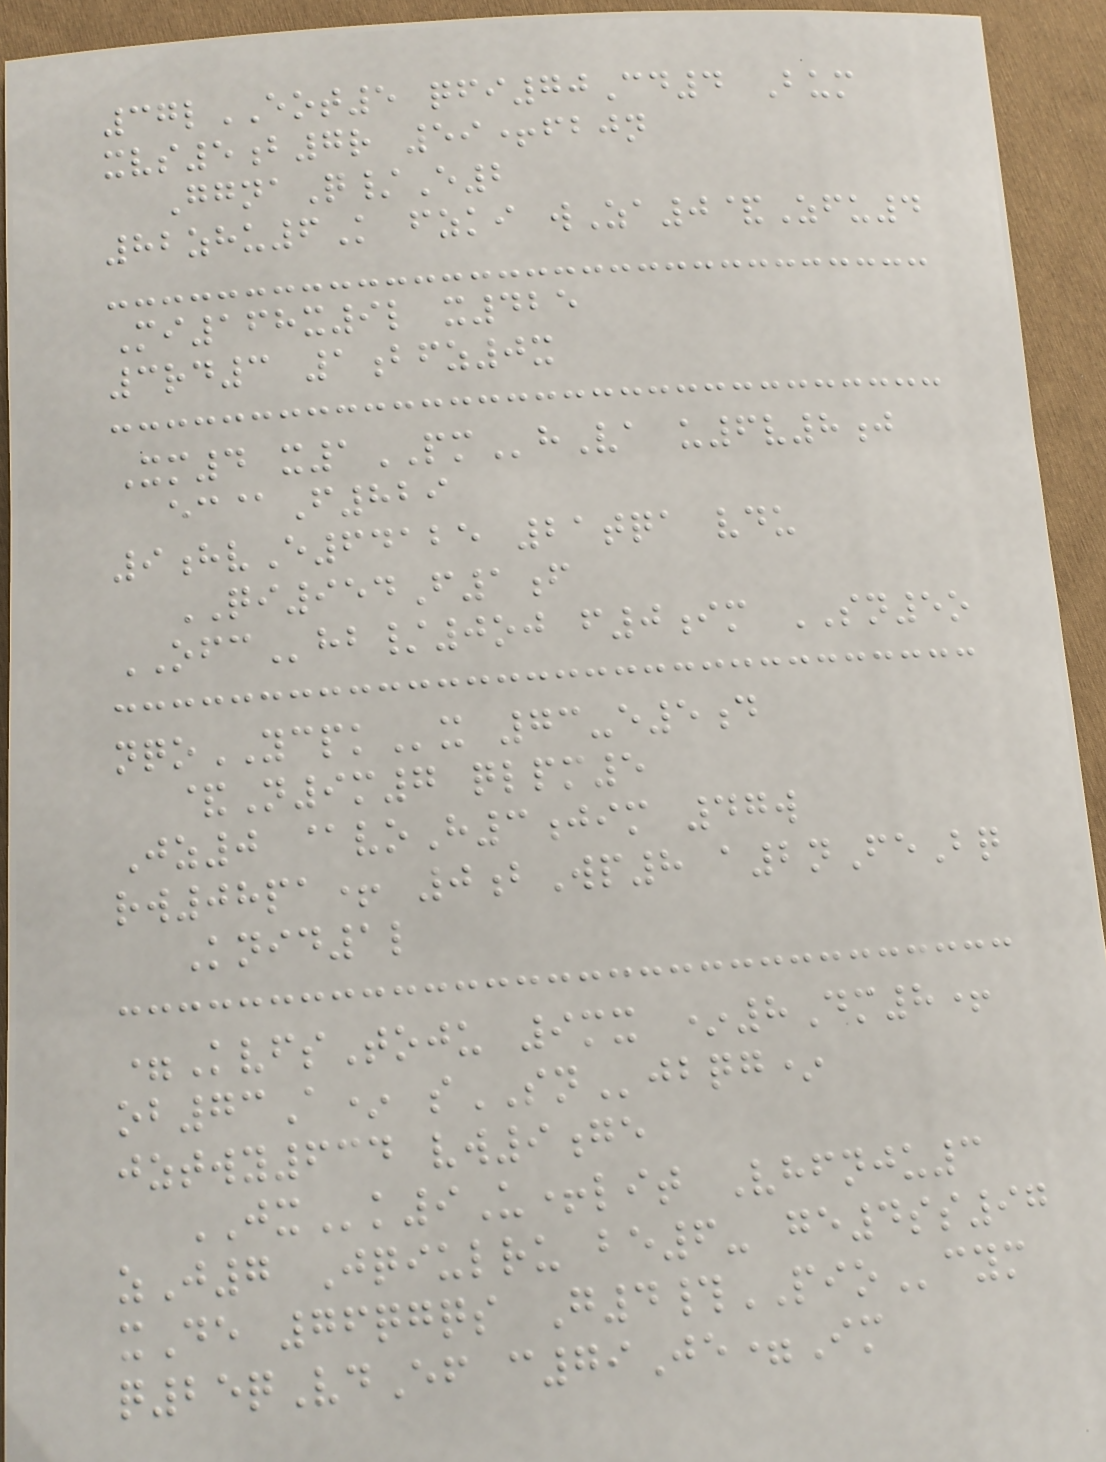37lEOT5 qfi70Cd4 Bum
xvs5b7r 59+fbjn
GgnaQ/E2
82zhu6K fzki wZa0&Zfu4
Mi168x9l x425
3rd3 1bfz0x
Xm4 x1PMhVa u6v8j
ec@F829
9hvE64125 21tqa vdu
QI954F1f
OFChb/0oj f0im SN5o
nqoYCPKx 73-e5d
&N9m7 qlpm5
Jz0 @voH3jim 47w
rw08pa+ 0bWp8 a2nFeBq
Knid1l
=KvfsToju 9mx *8Dm8+
ob73A* sSNjbqg*
jztwy634 vw9ge
JXk9U+lit Vhfnju3
zJ7 Jqiulru be6- ge4ss97
xDe 76qgqs G4#PIOcym
q25qVdEf c79Je=Im
